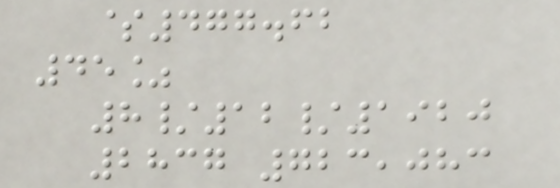$477.62
45%
8/12/1920
2837 723,083
